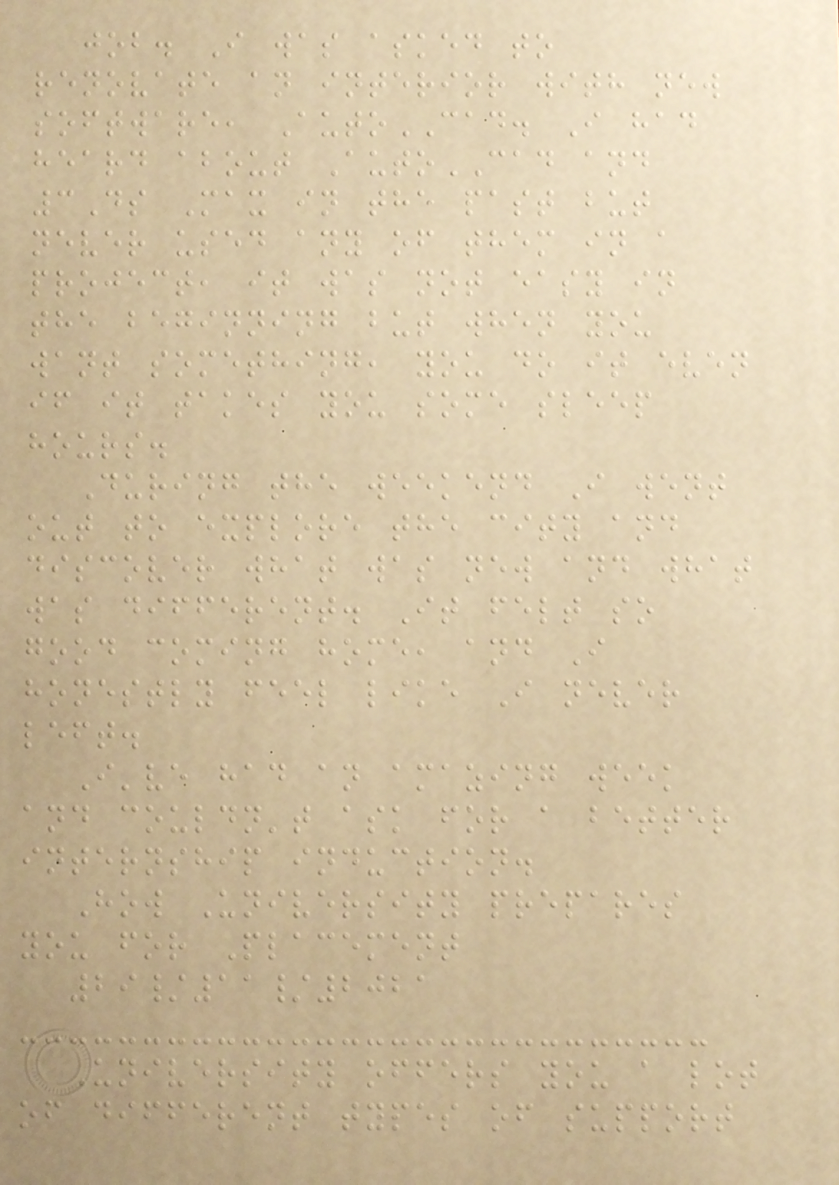job. I was asked to
renovate an interior with new
software, AutoCAD. I had
heard about AutoCAD and
3Ds Max in the past but
never used any of them in a
project, it was not easy in
the beginning but when you
want something, you do it even
if it takes you some sleep
hours.
During the weekend I went
out to explore the city and
discover what was new and what
was different. It felt so
good coming home, and I
honestly feel like I never
left.
I've had an amazing week
and couldn't ask for a better
internship induction.
How University prepares
you for Placement
29/11/2021
University offers you a lot
of different types of support
